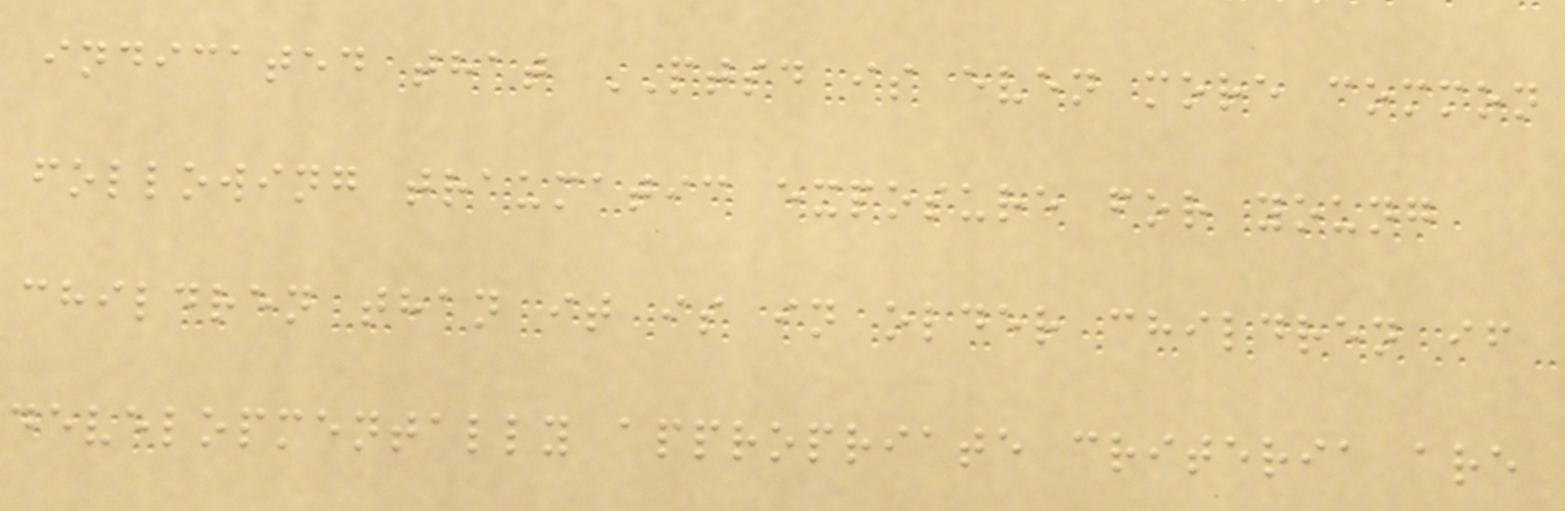indicated that PTSD is even more common
following traumatic exposure for young
children than it is in older children if
developmentally appropriate criteria are
